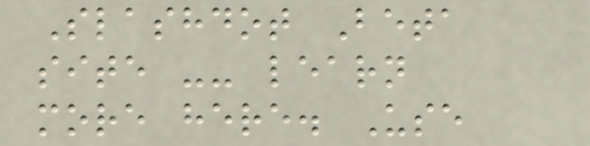Slashdot Beta
site -- learn
more here. Use
